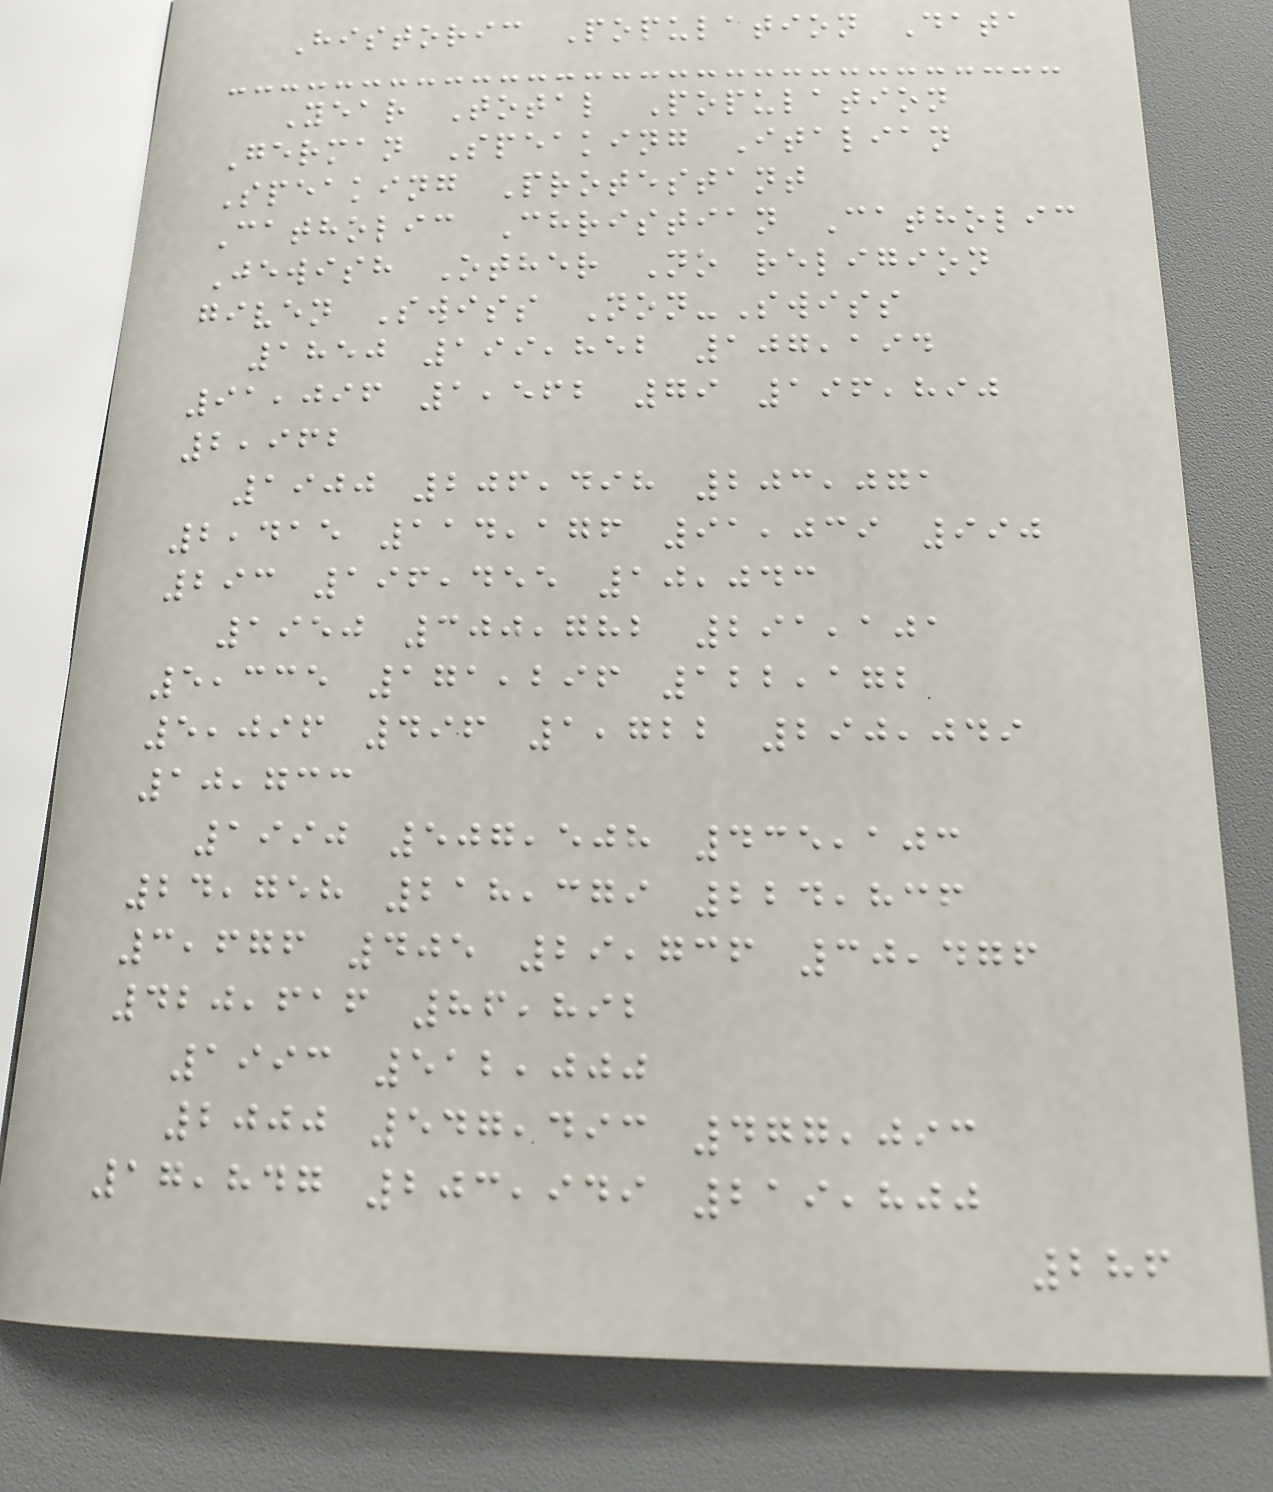Historic Population Data
Year Total Population
German Speaking Italian
Speaking Protestant
Catholic Christian Catholic
Jewish Other No religion
given Swiss Non-Swiss
1850 199,852 107,194
91,096 1,562 79 196,890
2,962
1900 206,498 203,071
2,415 114,176 91,039 990
293 196,455 10,043
1950 300,782 291,101
5,335 171,296 122,172
5,096 496 1,722 290,049
10,733
1990 507,508 435,103
24,758 218,379 224,836
3,676 405 29,736 30,476
420,616 86,892
1993 512,000
2000 547,493 477,093
17,847 203,949 219,800
286
